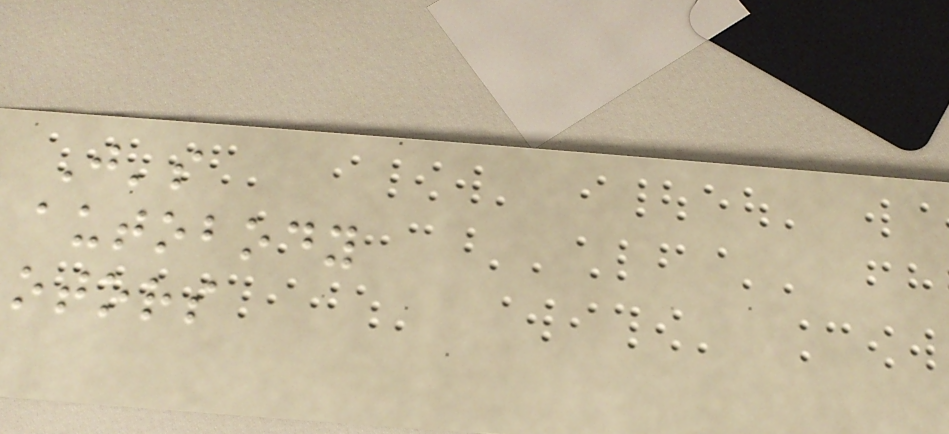J's
autobody
otors
